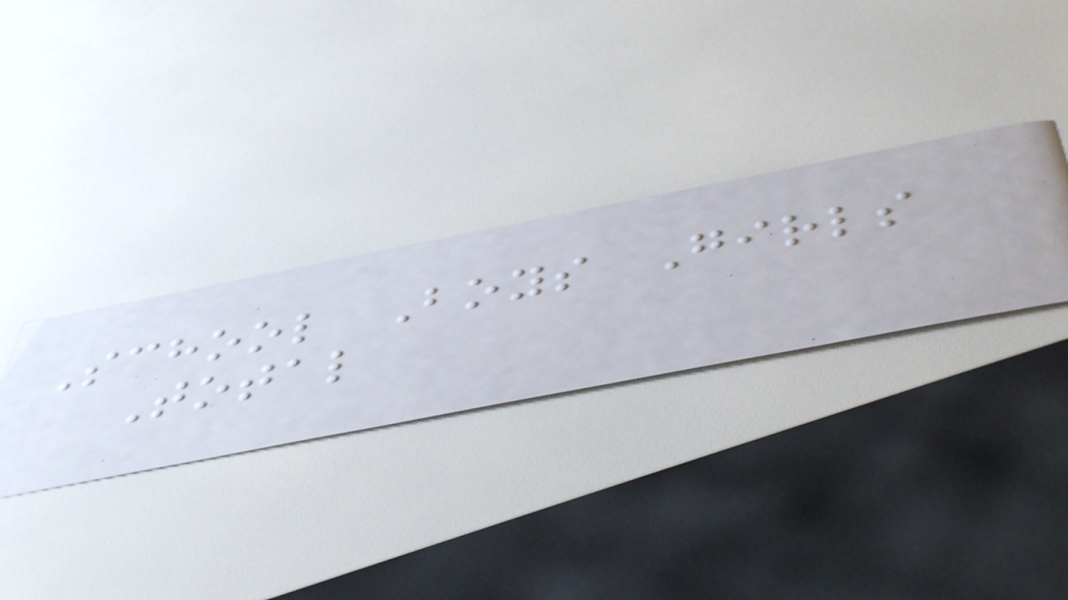School Boys Girls
Total
